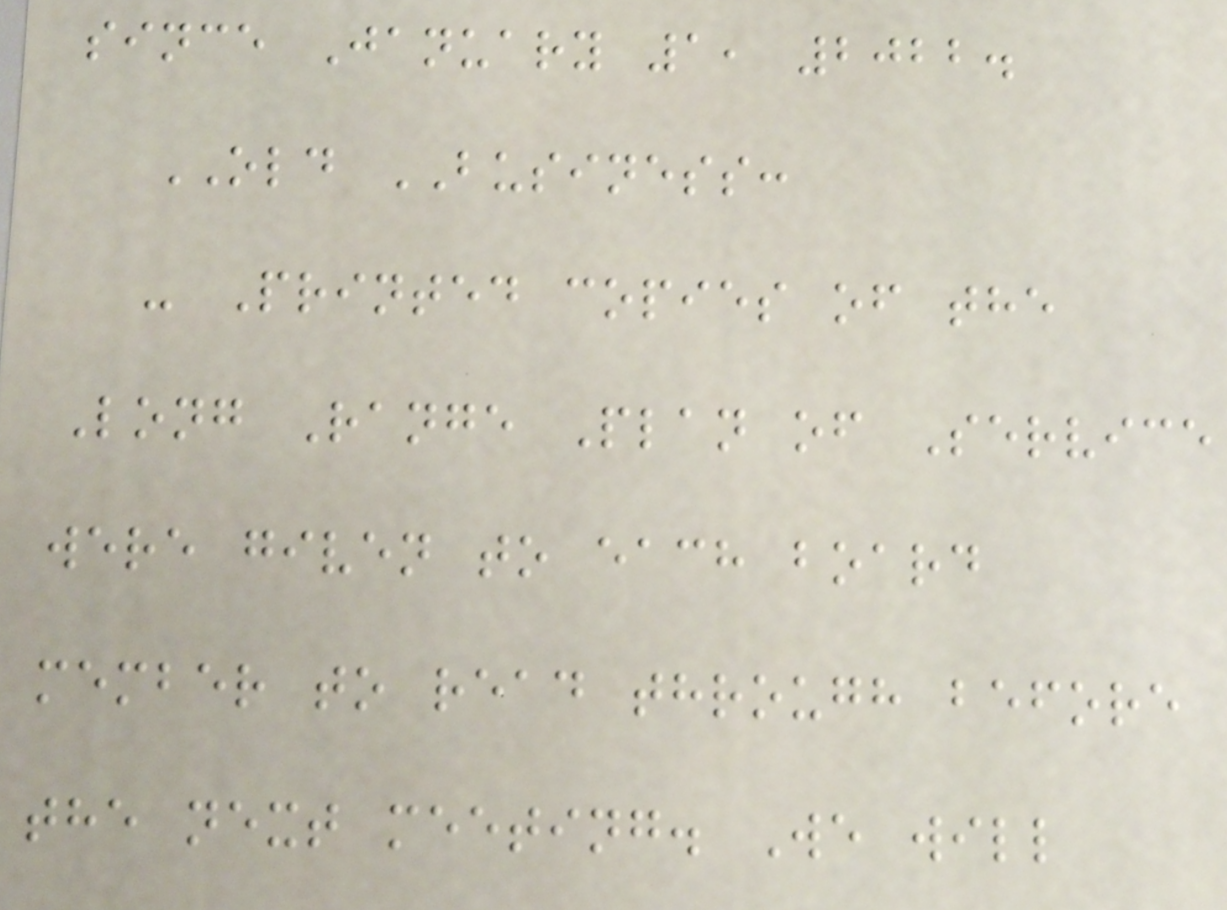since January 1, 2022.
OLD BUSINESS:
- Printed copies of the
Long Range Plan of Service
were given to each board
member to read through before
the next meeting. We will
